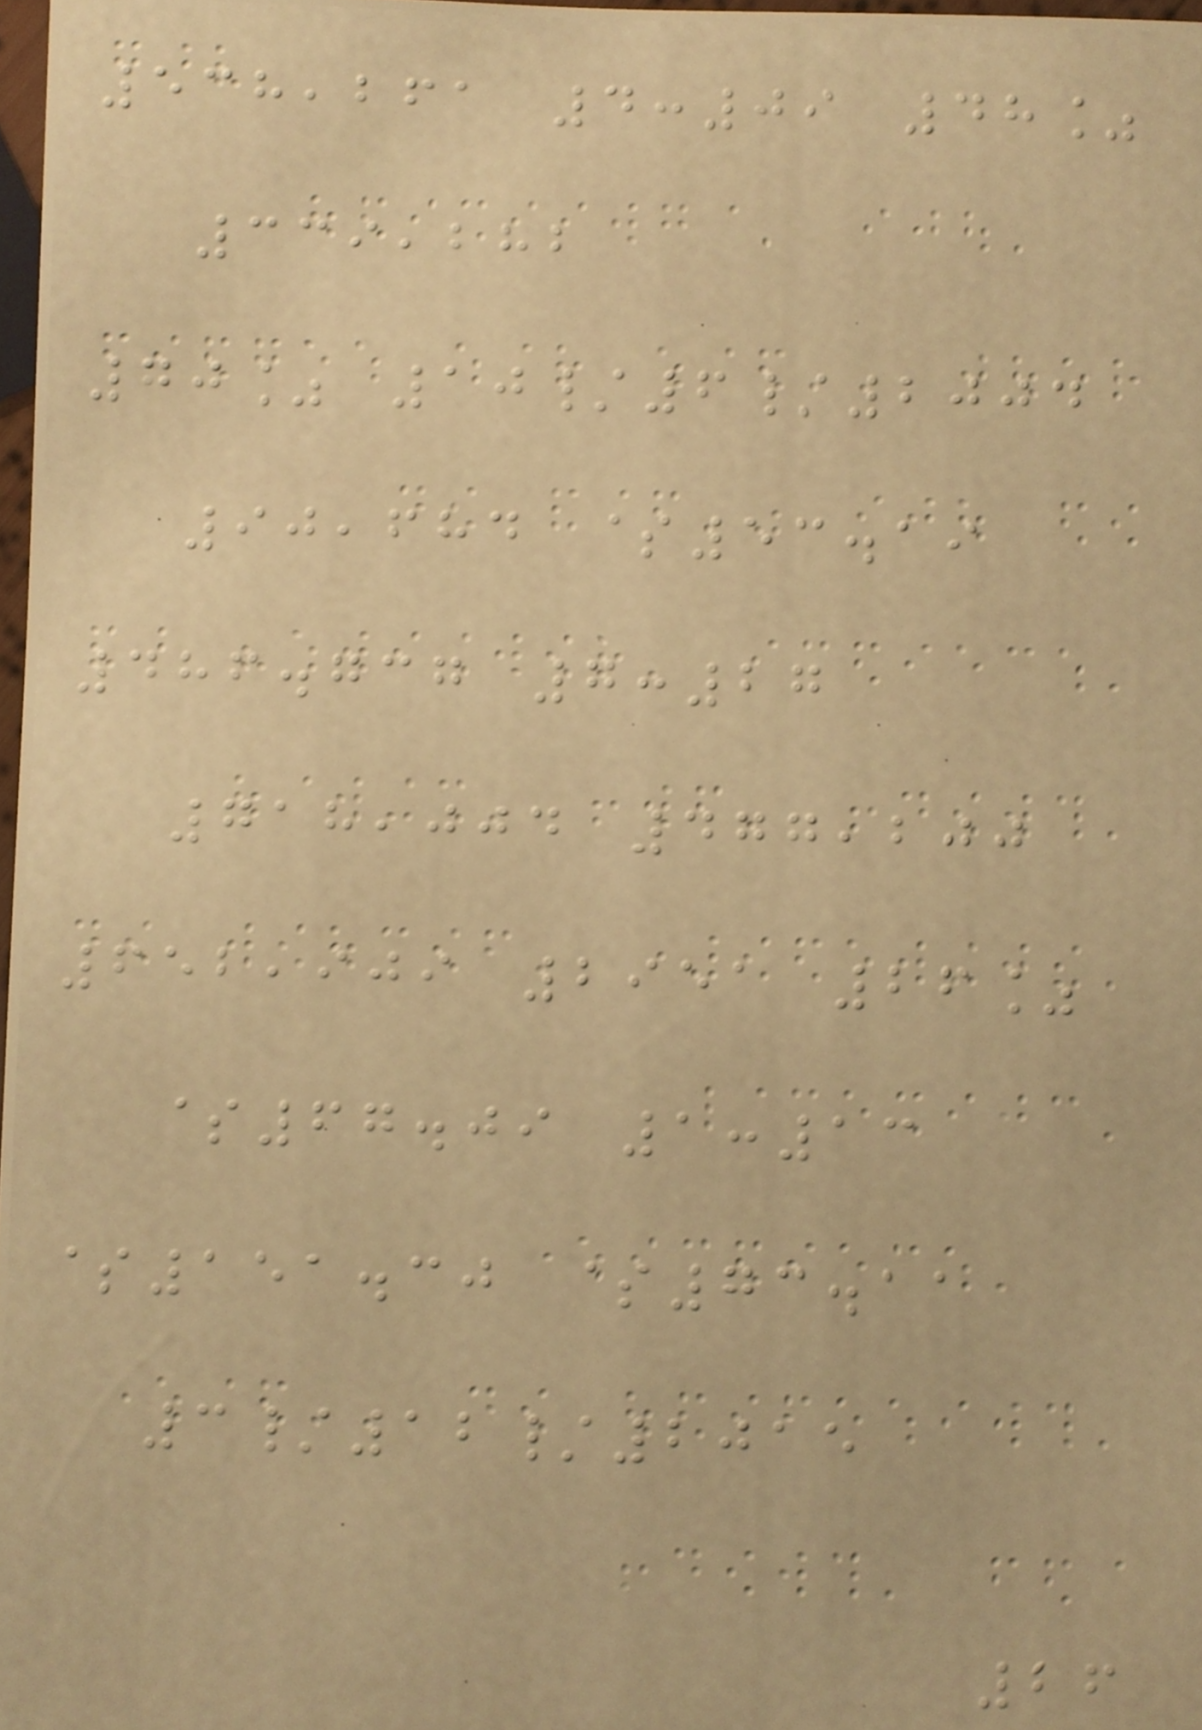538,261 4:09 48%
339,282
70% 10/6/2004
90,684 $53.19
486.737 7:27
718,004 477,200
652,909 2951 26%
$67.09 1:13
$151.30 $73.11
3/12/2015
26
